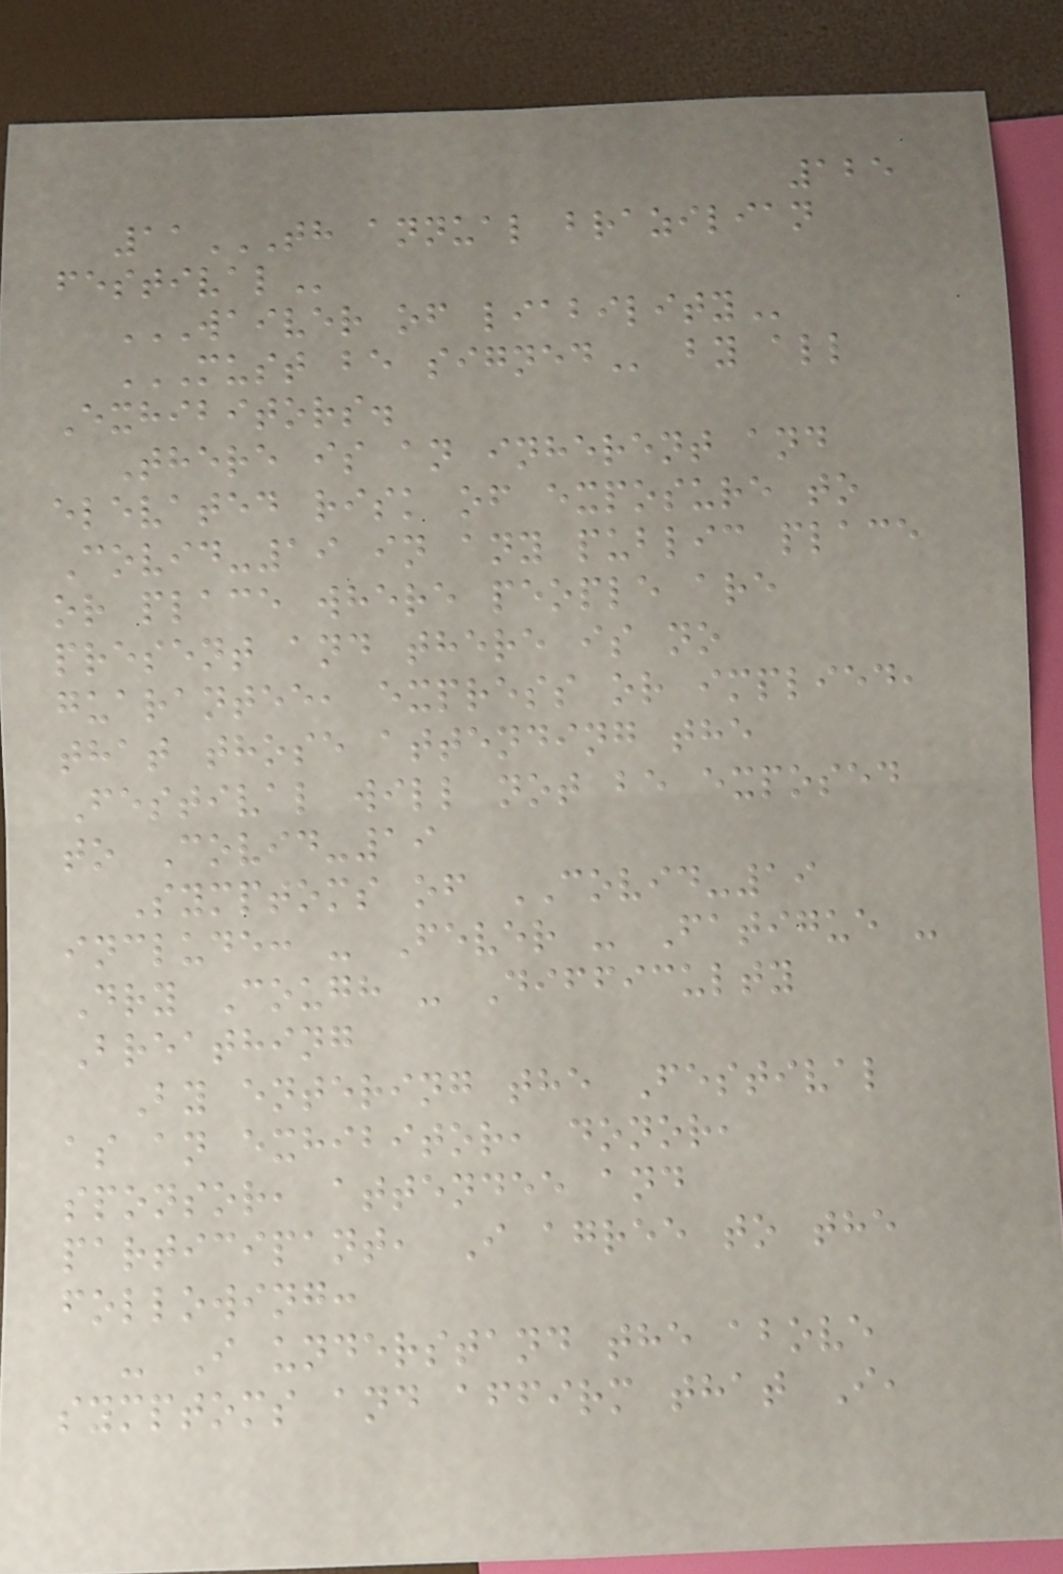125
11TH ANNUAL BRAZILIAN
FESTIVAL
WAIVER OF LIABILITY
MUST BE SIGNED by all
Exhibitors.
There is an inherent and
elevated risk of exposure to
Covid-19 in any public place
or place where people are
present and there is no
guarantee, express or implied,
that those attending the
Festival will not be exposed
to Covid-19
Symptoms of COVID-19
include: - Fever - Fatigue -
Dry Cough - Difficulty
Breathing
By entering the Festival
as an exhibitor, donor,
sponsor, attendee and
participant, I agree to the
following:
- I understand the above
symptoms and affirm that I,
